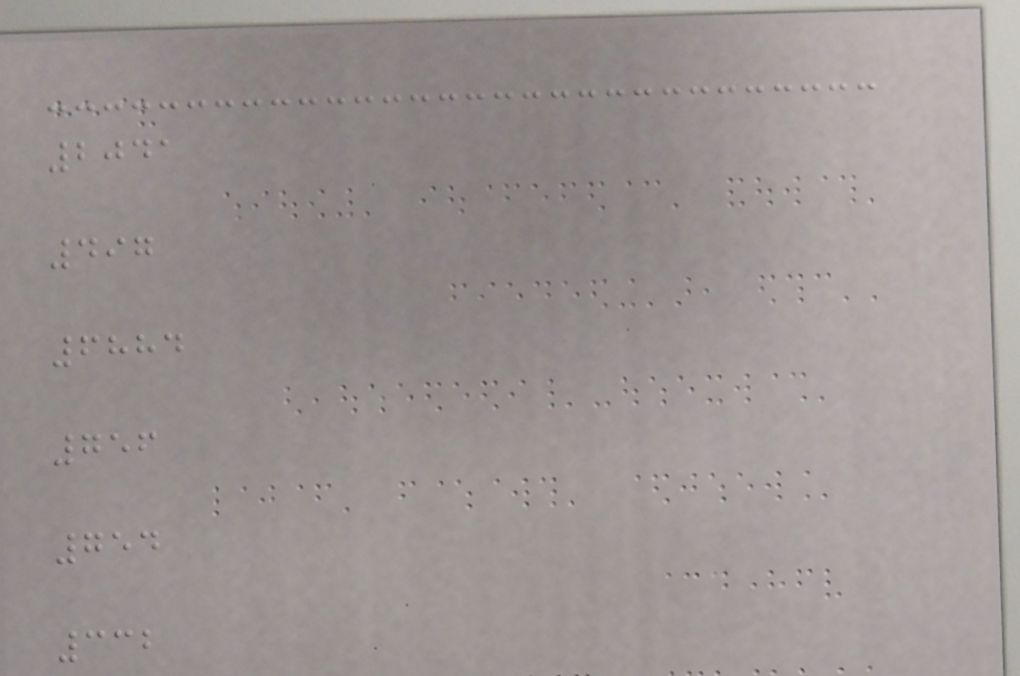2041
497
6884
756
754
332
